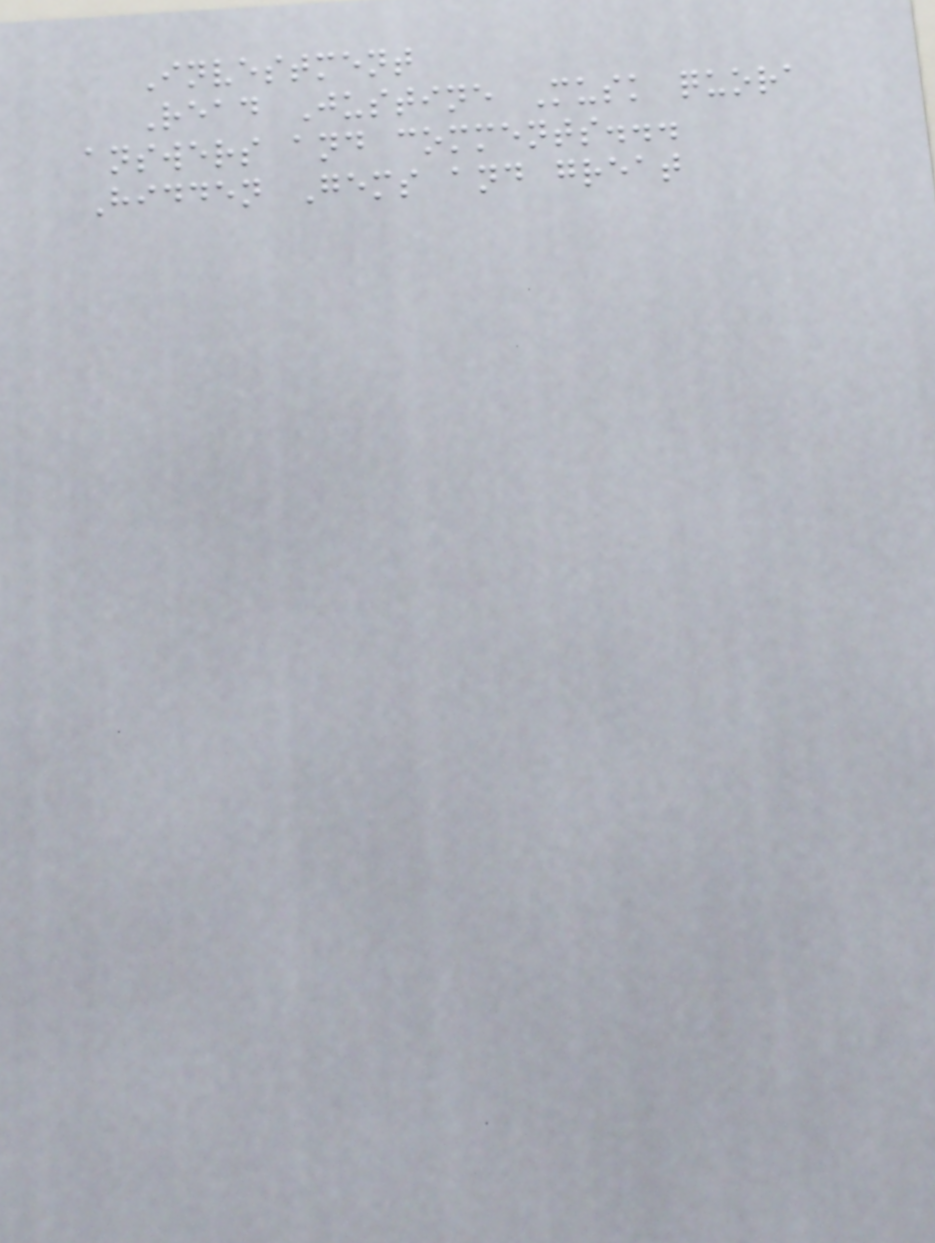Investment
Read Justine Musk quora
answers and comments...
Hidden Gems and great
